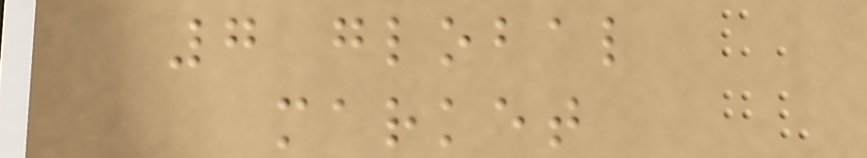7 global
market
